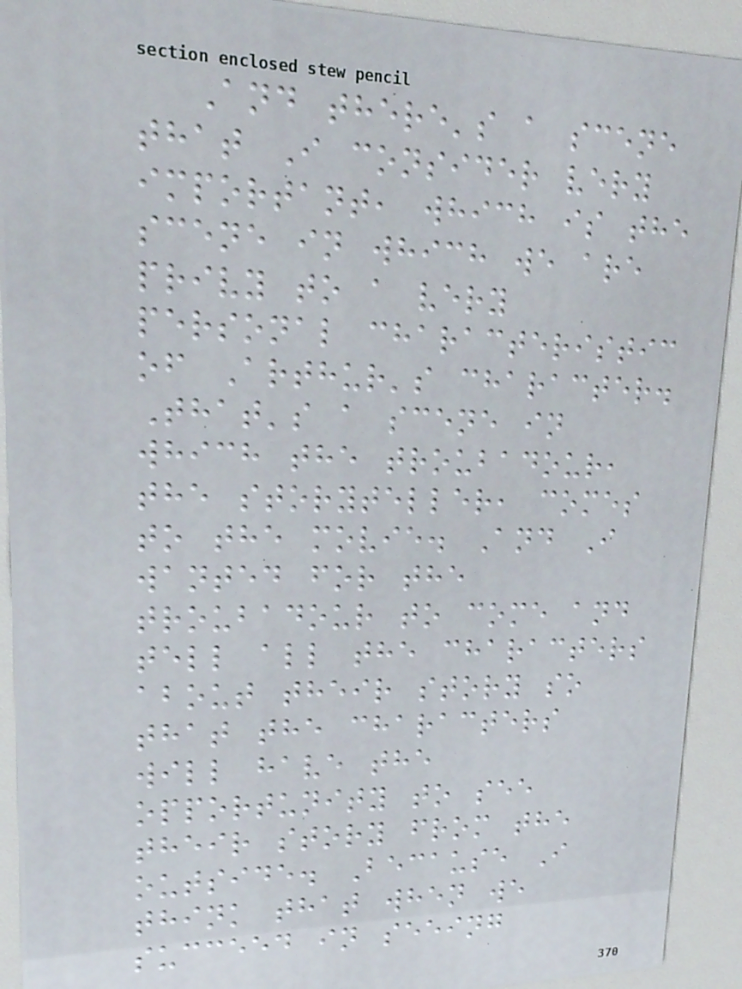And there's a scene
that I consider very
important, which is the
scene in which we are
privy to a very
personal characteristic
of Arthur's character.
That's a scene in
which the troubadour,
the storyteller, comes
to the movie. And I
wanted for the
troubadour to come and
tell all the characters
about their story so
that the characters
will have the
opportunity to see
their story from the
outside. Because I
think that when we
succeed in seeing
